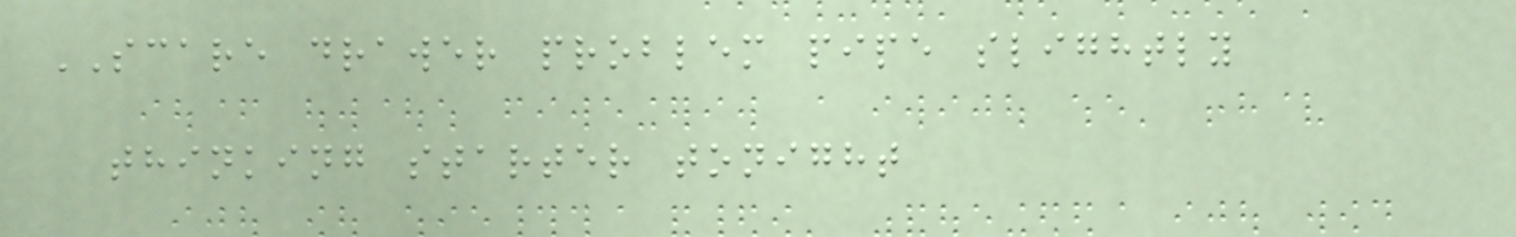SCARE drawer problem pipe slightly
thinking starter tonight
